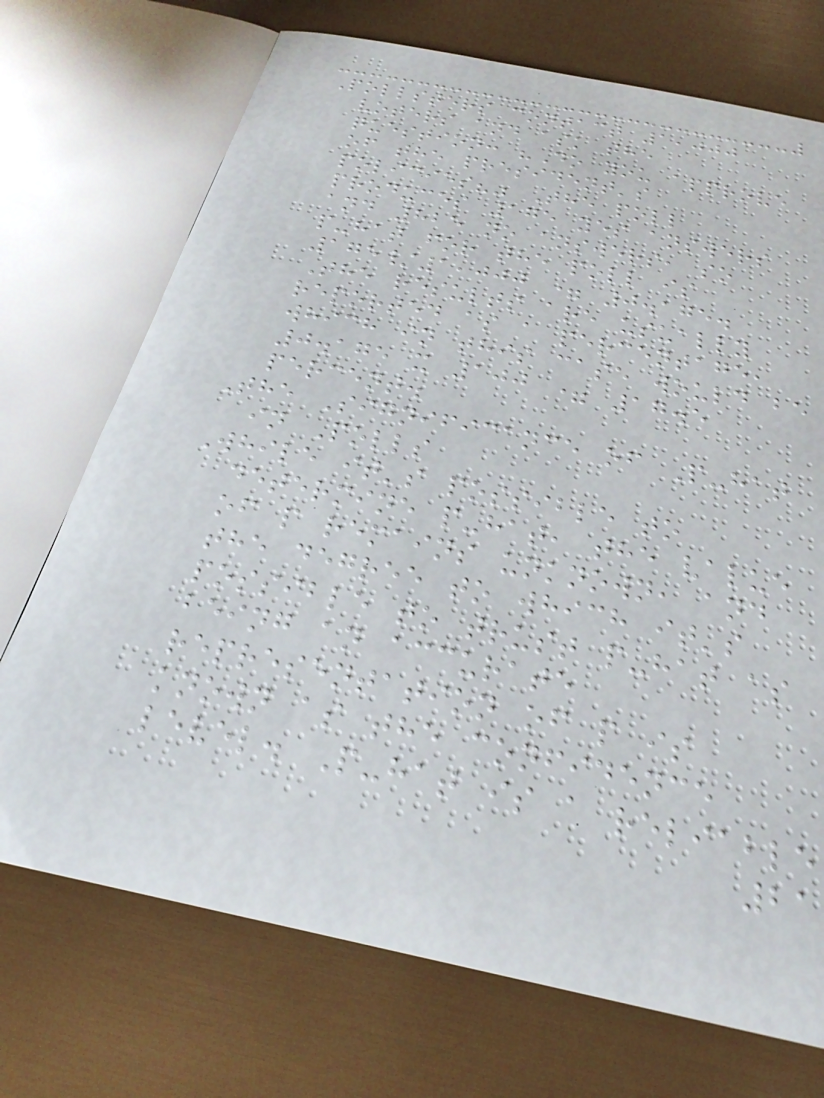Pollsters contact 1,000
voters and ask the
question: "Do you approve
of the president's
policies?" The poll
produces 175 yes answers
and 825 no answers, so
p-hat for the poll is
175/1,000 = 0.175.
The results are usually
reported as a percentage,
which in this case would be
0.175 x 100 = 17.5
percent.
The Significance of P-hat
in Polls
While it's possible to
determine p-hat, the value
of p remains unknown, and
the degree to which it's
possible to trust p-hat as
being an accurate
representation of p is
known as the confidence
level. P-hat is a reliable
21
